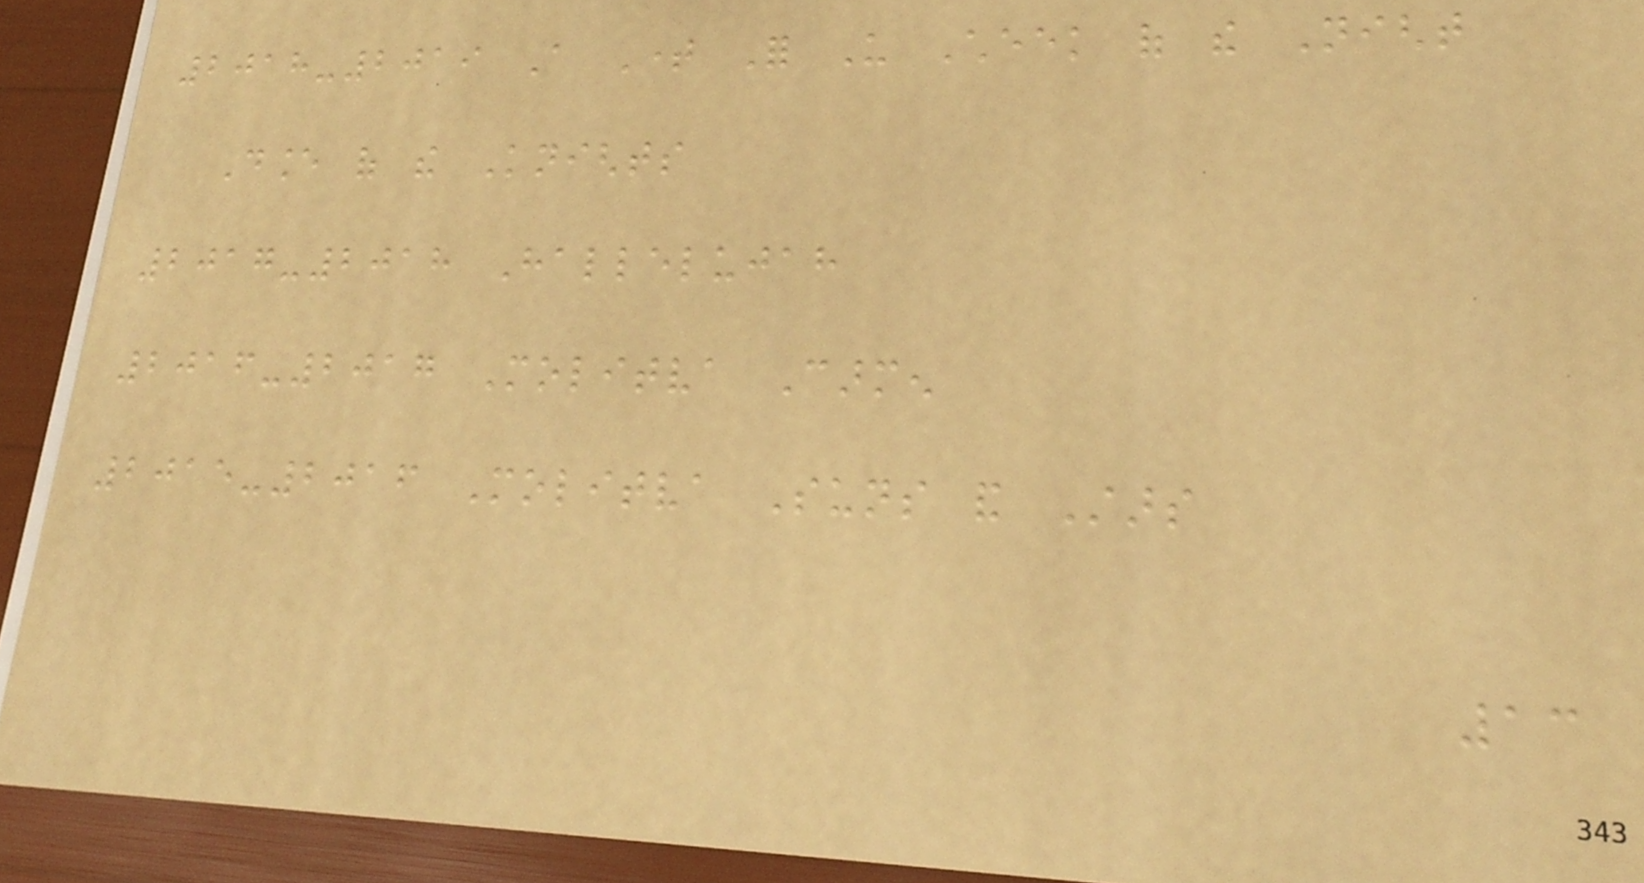2018-2019 A Time For Us Cheek of the Night
Dance of the Knights
2017-2018 Hallelujah
2016-2017 Molitva Carmen
2015-2016 Molitva Suns and Stars
13
